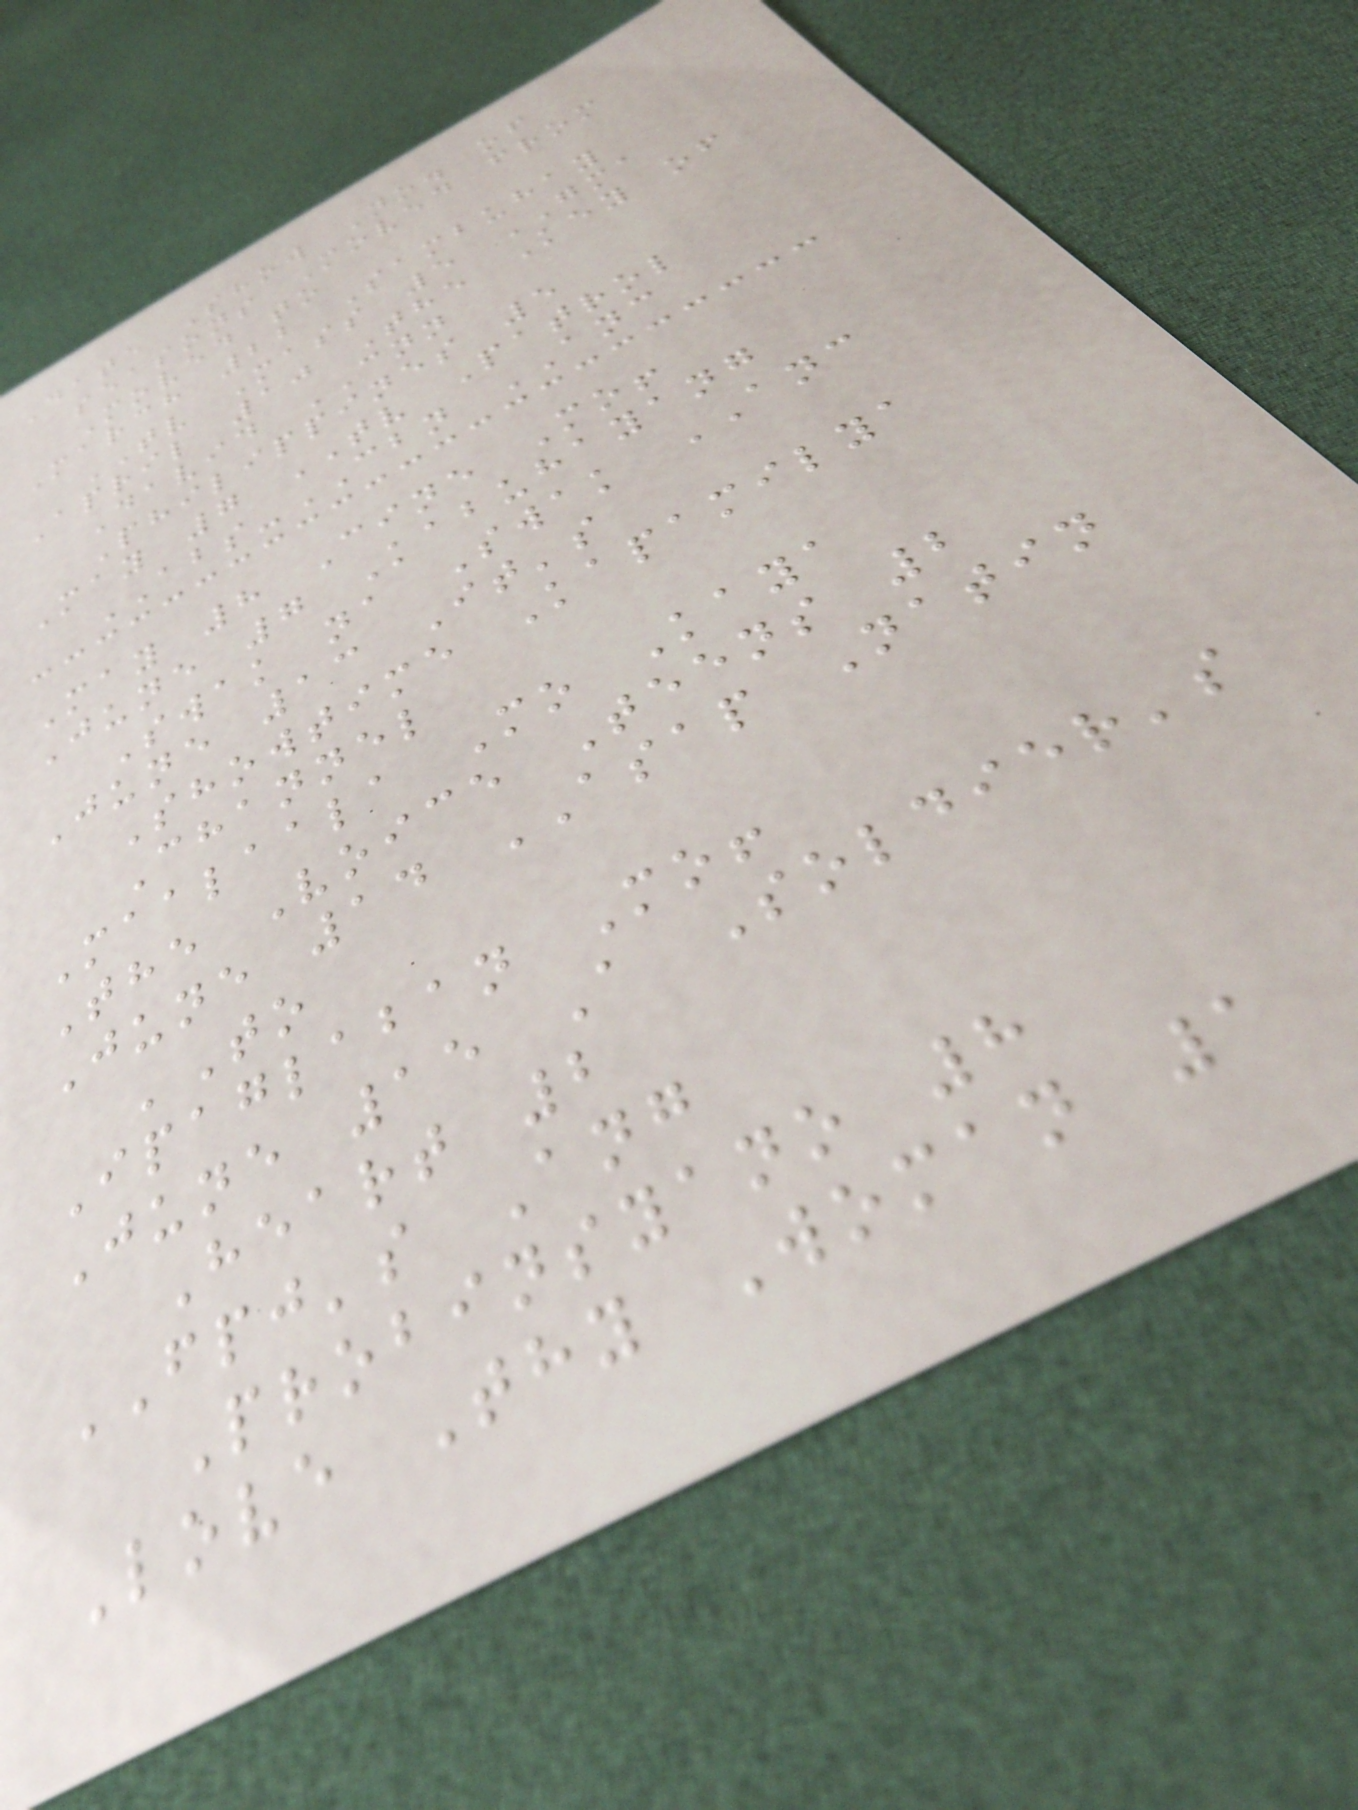Date Show No. of
seasons Moved from
Moved to
March 22 Sambuhay
TV Mass 5 GMA
April 10 The Key of
David CNN
Philippines 5
May 7 TV Patrol
ABS-CBN ANC
May 8 Cine Mo!
June 7 Kabuhayang
Swak na Swak ANC
June 13 It's
Showtime Kapamilya
Channel
Maalaala Mo Kaya
The Voice Teens 2
June 14 ASAP Natin
'To
Ipaglaban Mo!
June 15 A Soldier's
Heart 2
FPJ's Ang
Probinsyano 8
Love Thy Woman 1
